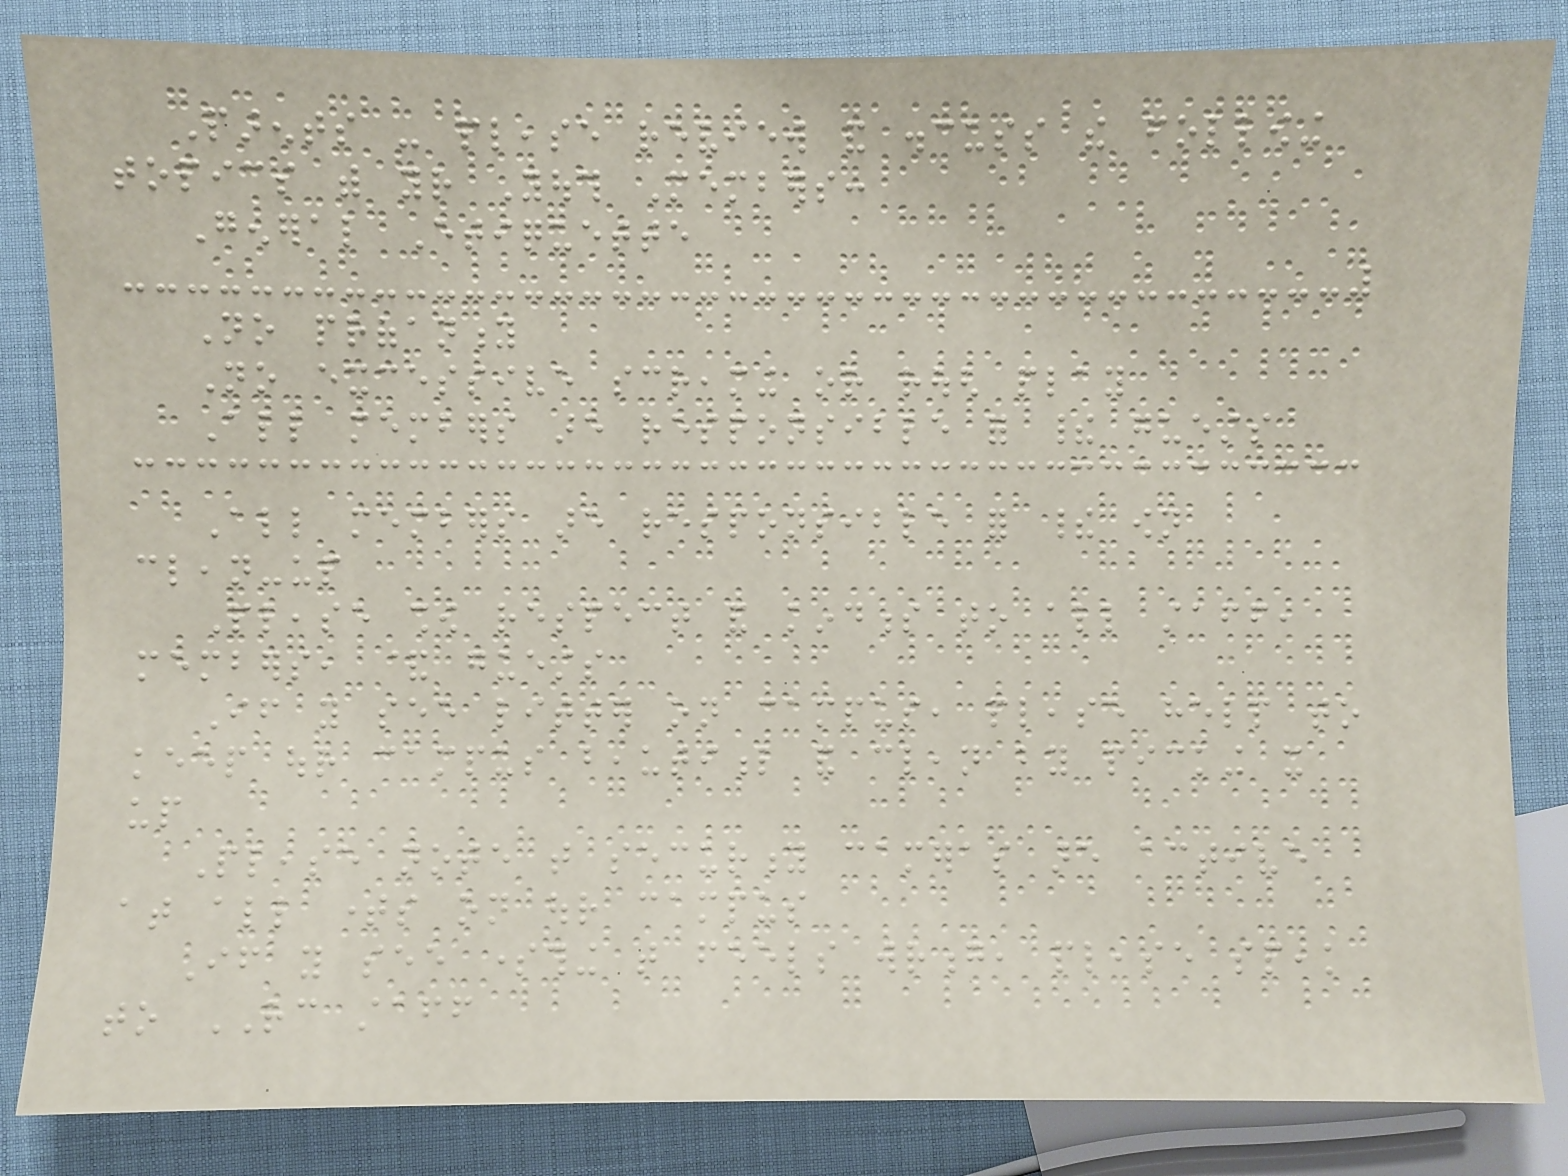Parents - please review and discuss the following
topics with your Youth Members:
General Etiquette
No profanity
No excessive screaming or rough play
All members are responsible for their guests
All members are responsible for their own
clean-up
Please show respect and kindness to all staff,
members, & guests
If you see litter on campus, please help to
keep our campus beautiful and clean by picking it
up
Please note that security cameras are active
at all times on our campus
If you see something that feels wrong, please speak
to RC staff
